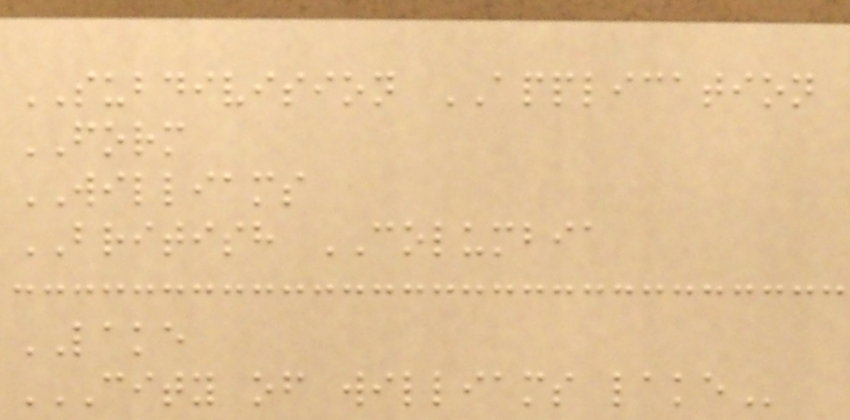SUBDIVISION APPLICATION
FORM
WILLIAMS
BRITISH COLUMBIA
LAKE
CITY OF WILLIAMS LAKE
